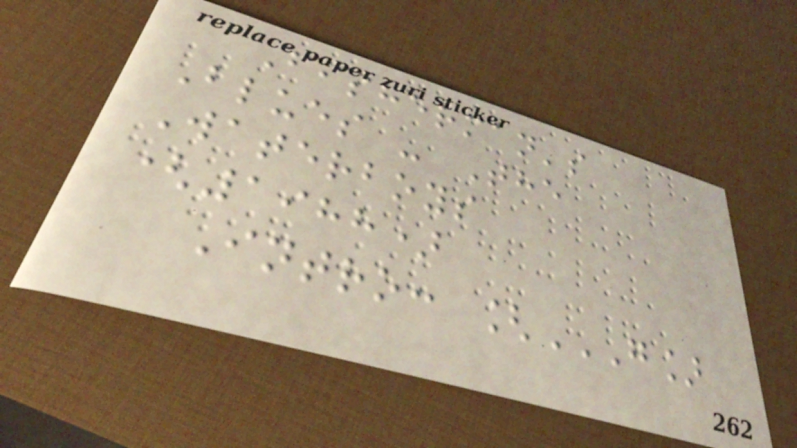Fisherman's
Blues - The
Waterboys
(1988)
Intro: [G]
